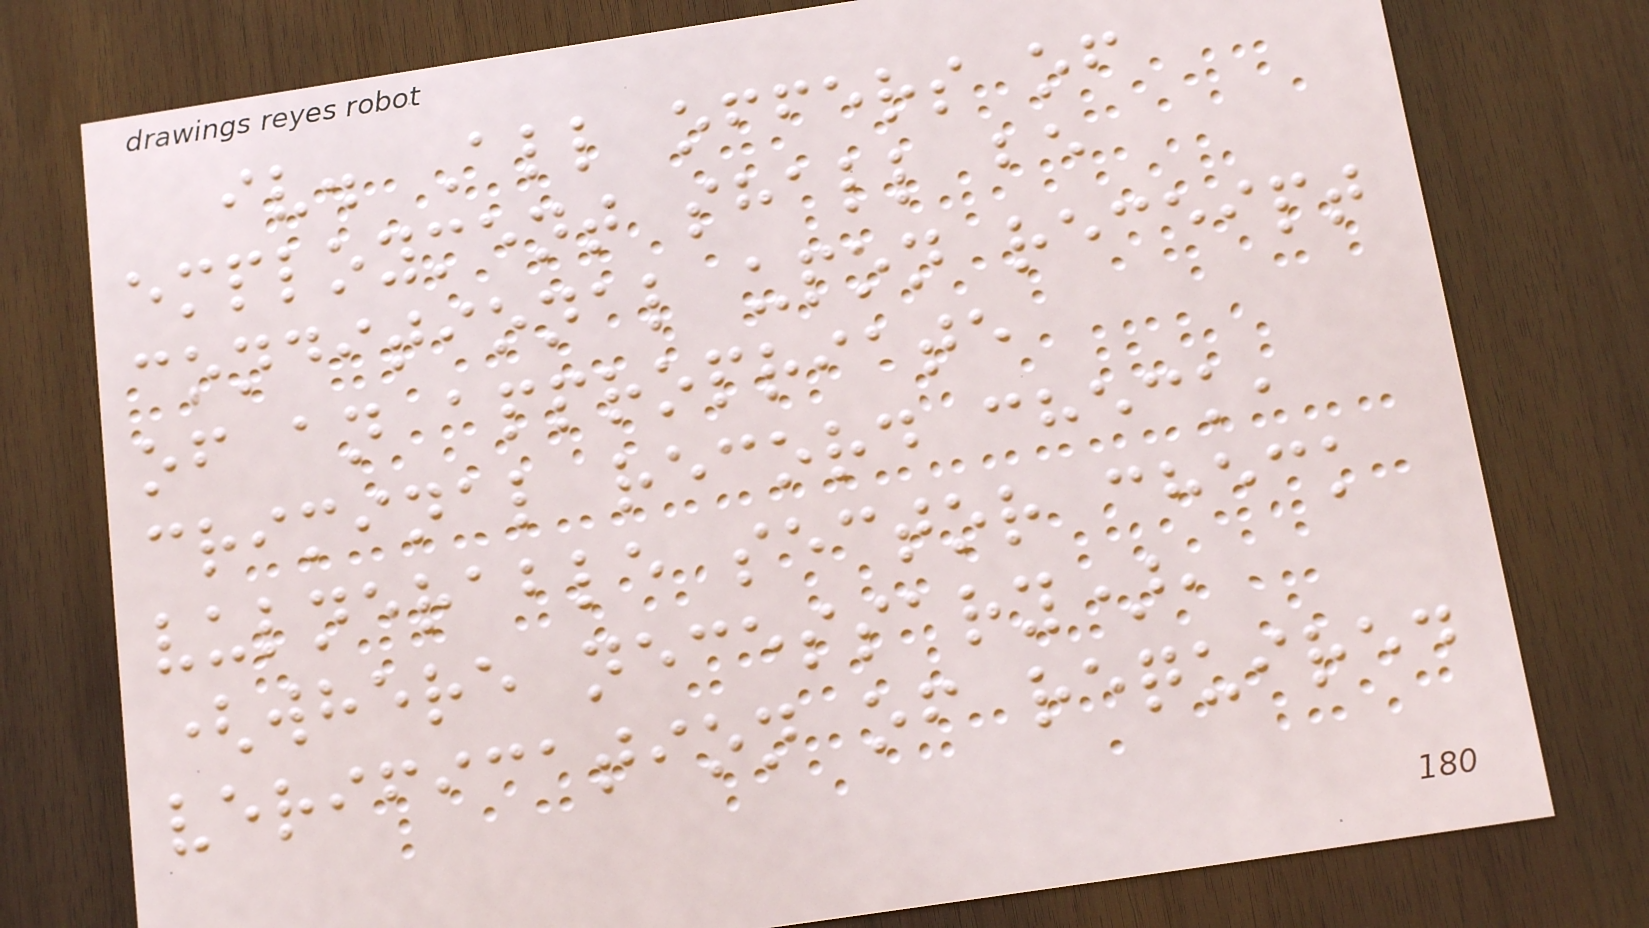iv. All offers of
employment shall be
conditional upon receipt
of an appropriate
criminal record check,
vulnerable sector check
(where necessary),
verification of required
